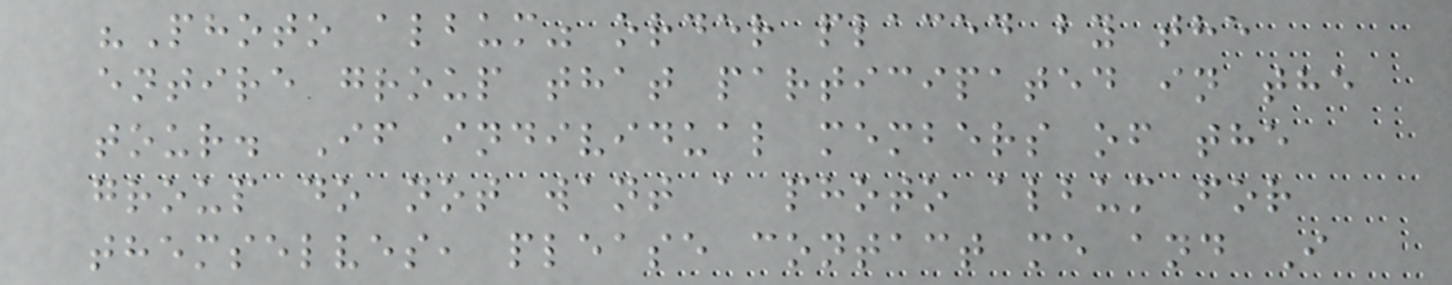"Photo album" order placed by the
entire group that participated in the
tour. If individual members of the
group do not want a photo album for
themselves, please contact me and I
